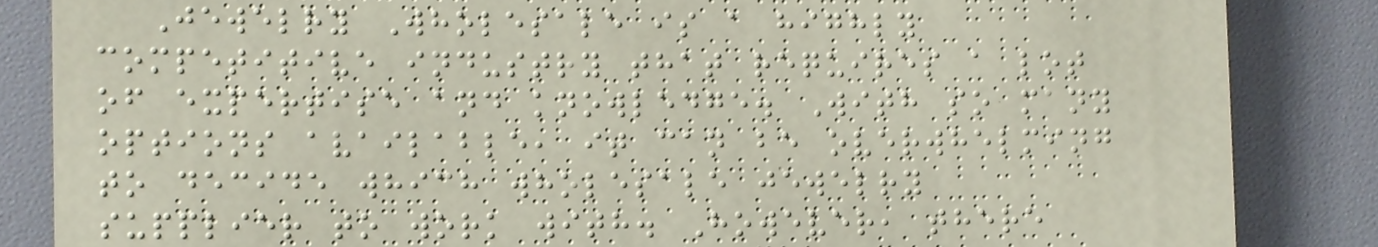Jewelry Wholesale is a highly
competitive industry that requires a lot
of expertise and knowledge. With so many
options available, it can be overwhelming
to decide which wholesale jewelry
supplier to work with. However, there
